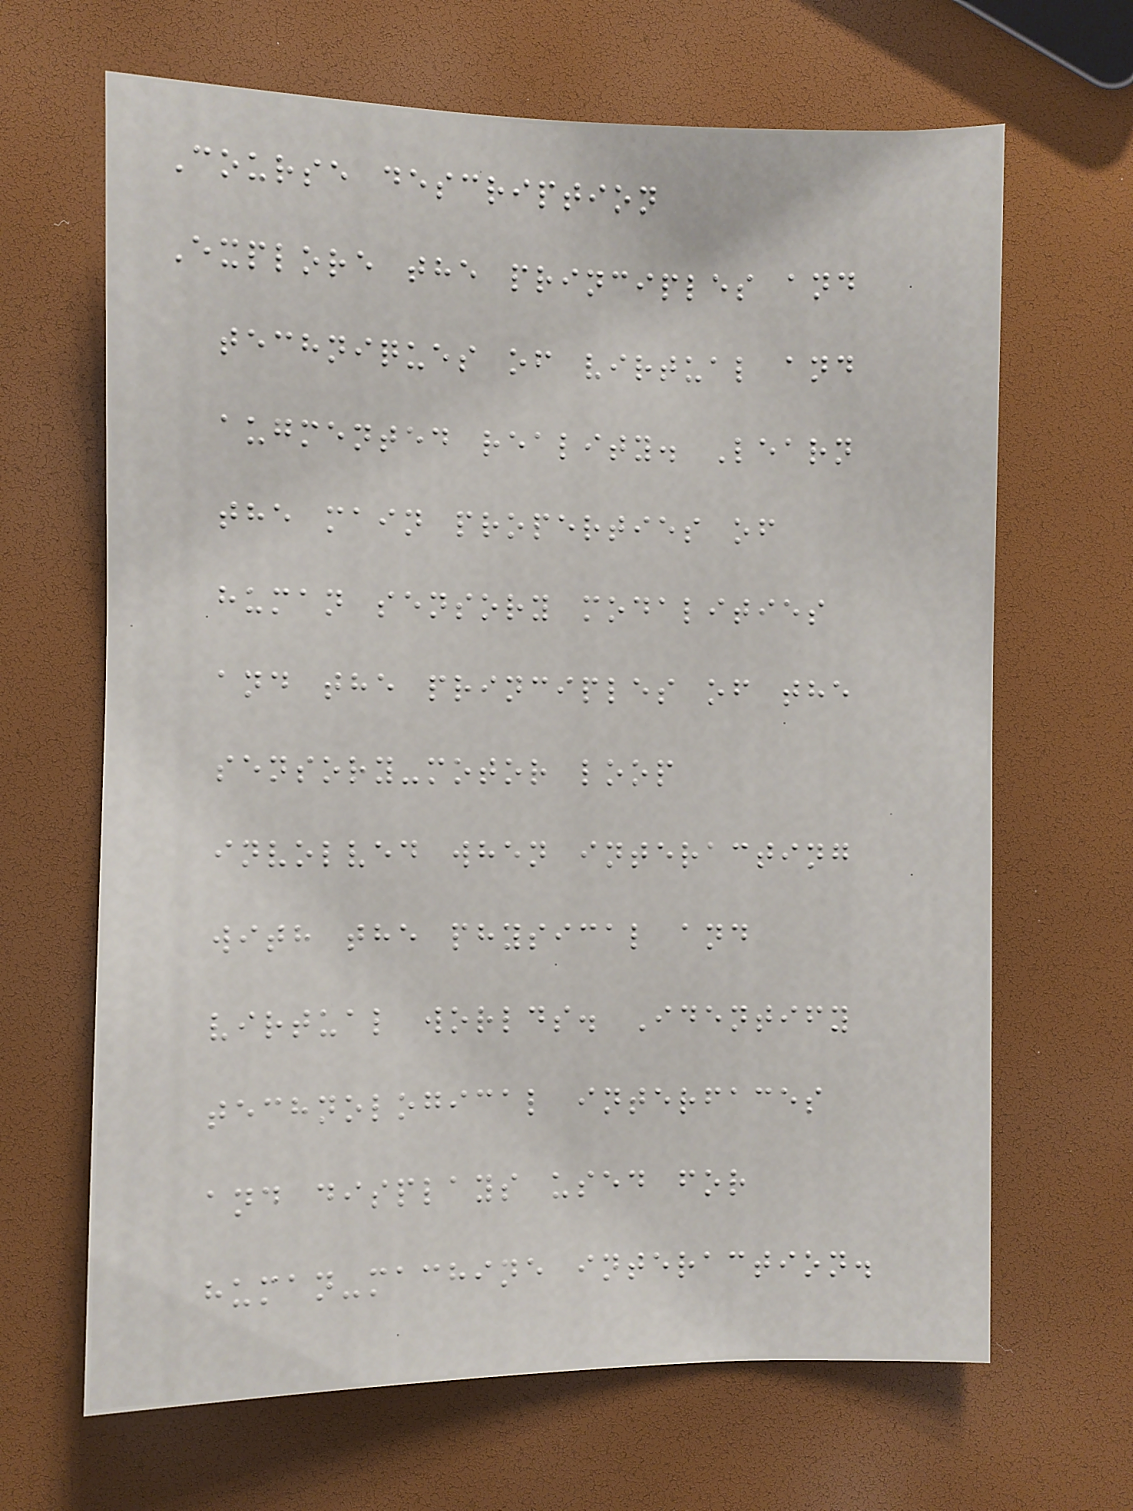Course description
Explore the principles and
techniques of virtual and
augmented reality. Learn
the main properties of
human sensory modalities
and the principles of the
sensory-motor loop
involved when interacting
with the physical and
virtual worlds. Identify
technological interfaces
and displays used for
human-machine interaction.
